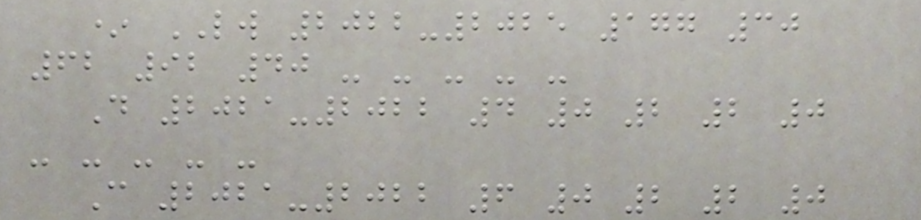* LW 2022-2025 177 30
62 92 40 - - - - -
D 2021-2022 4 0 2 2 0
- - - - -
C 2021-2022 6 0 2 2 0
